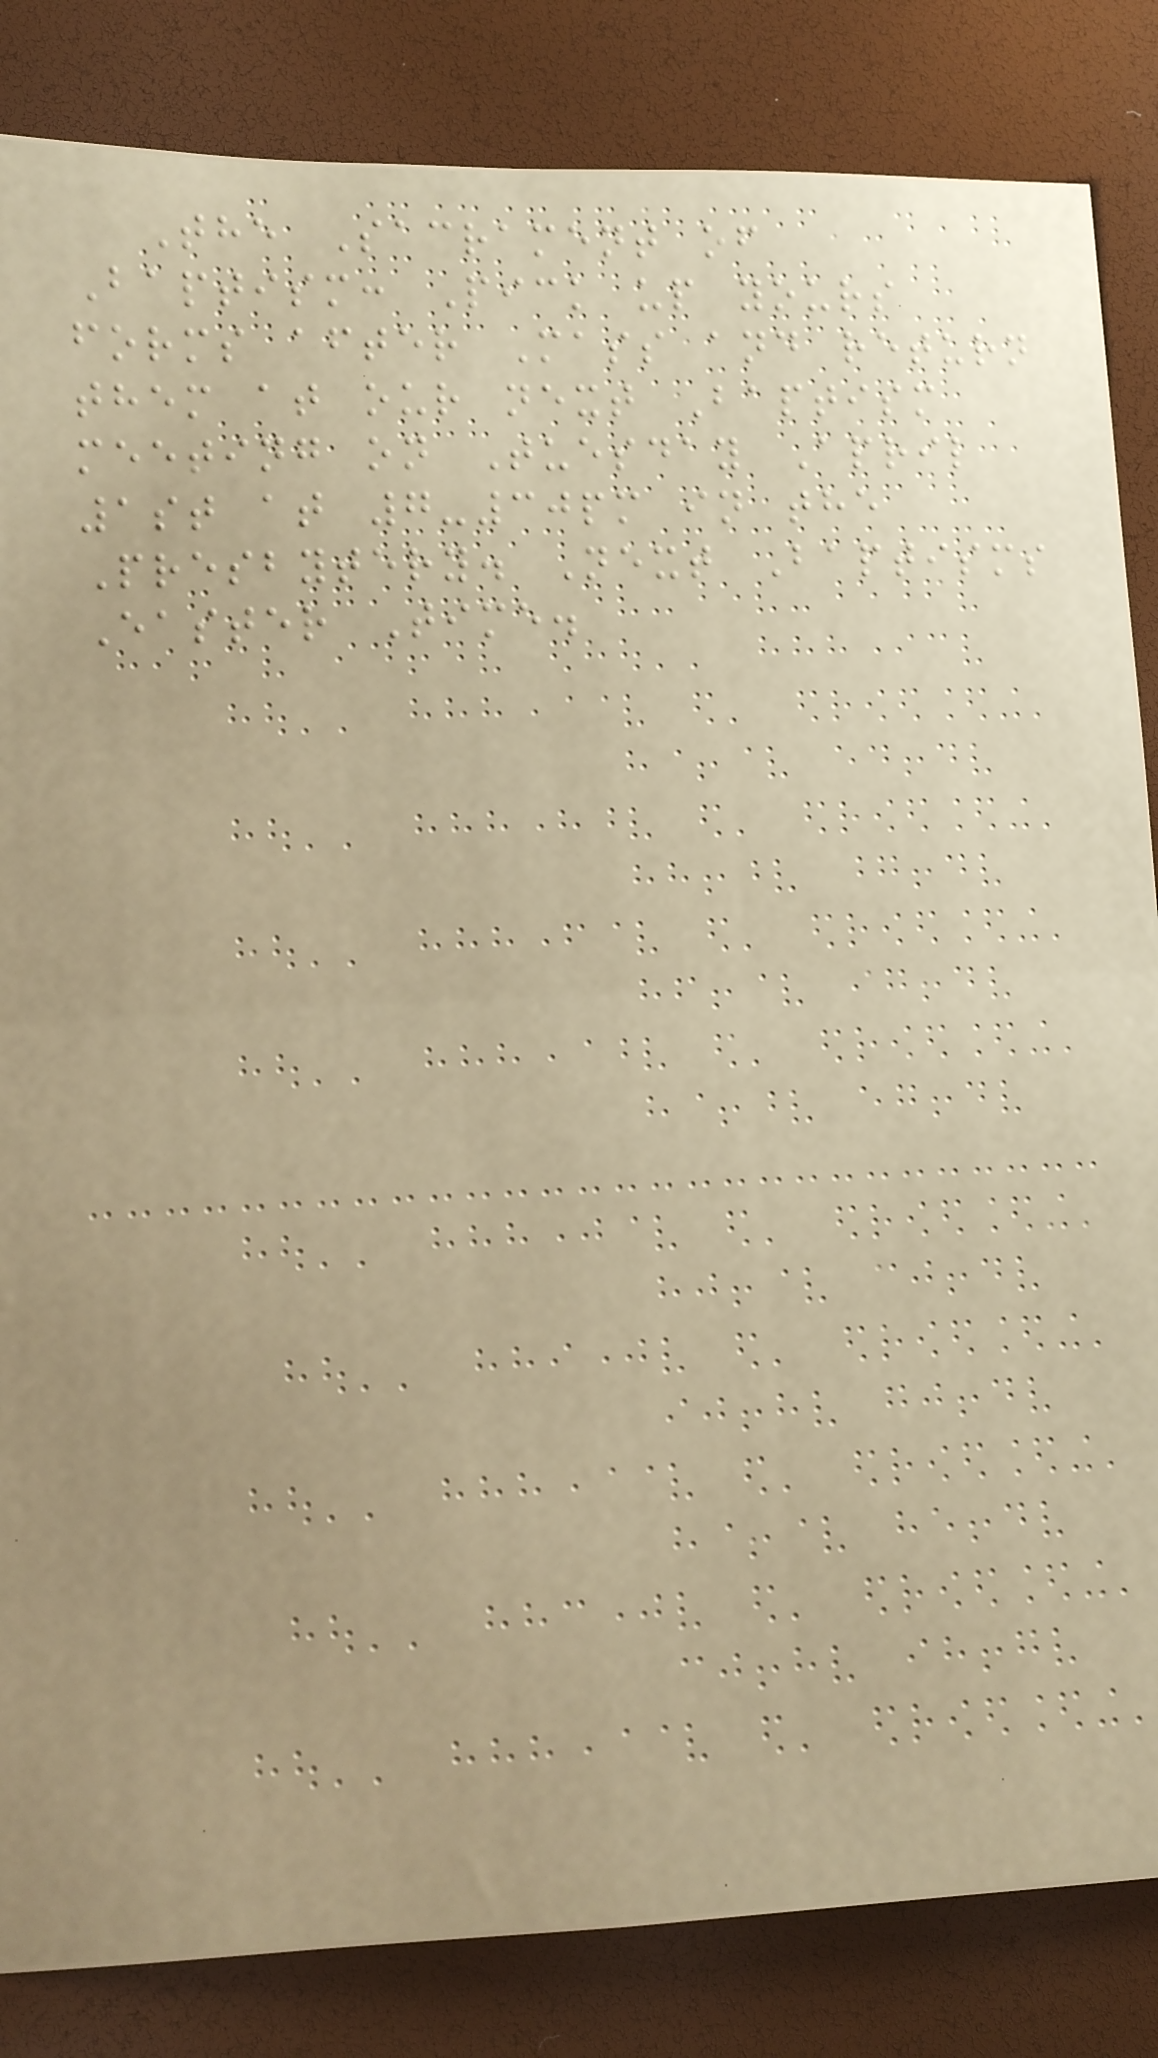The Sacrament of
Baptism: Pick up yours
forms after Mass and return
them at our next Baptism
meeting on Tuesday April
1st at 7-30pm in the
Presbytery. Next Baptisms
Easter Time.
